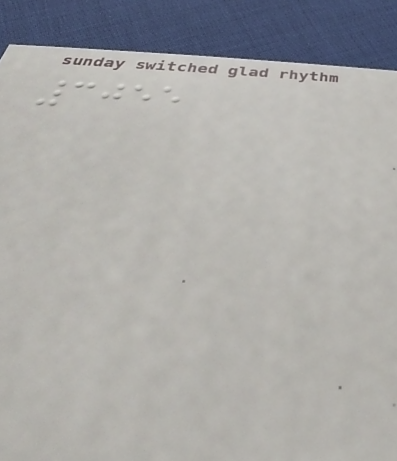3055
